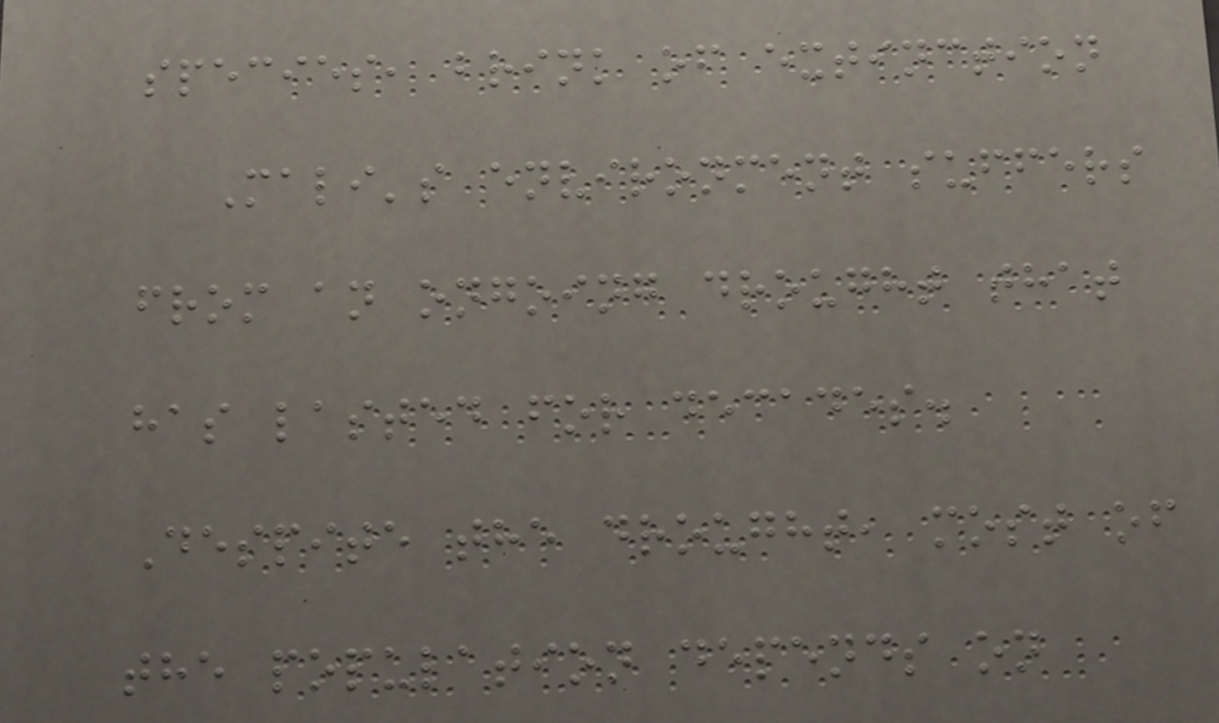species, brink of extinction
Mali's environment suffers
from an ongoing drought that
has lasted for decades.
Despite the drought, most of
the population depends on
